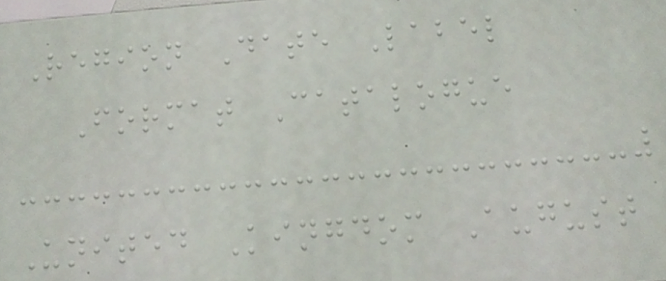Region Date Label
Format Catalogue
United Kingdom August
